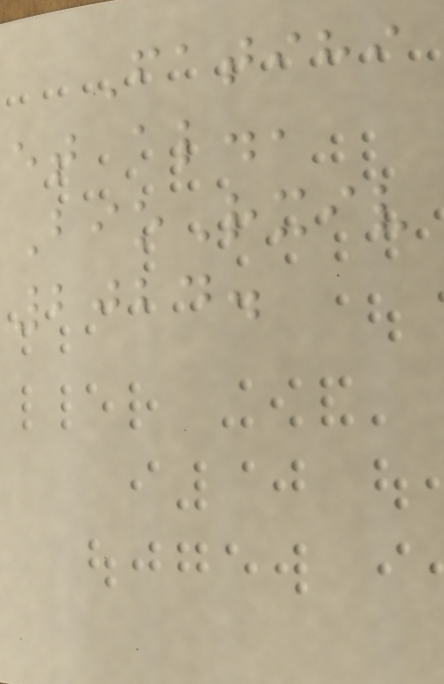Fatihi
et al.,
BioRxiv
2024.
